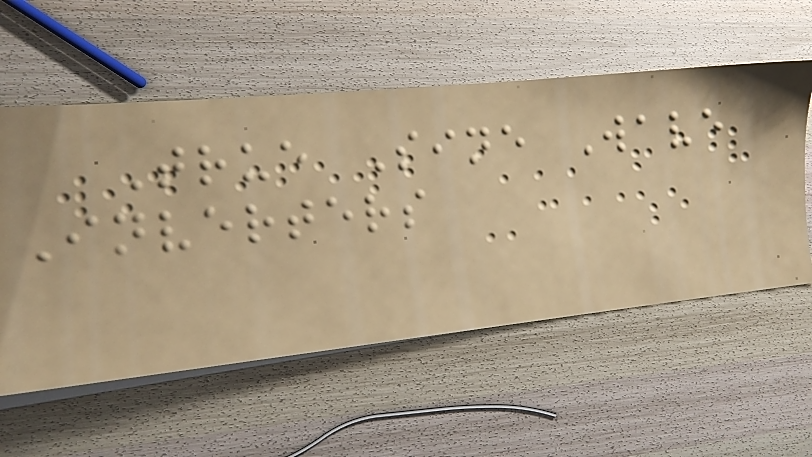True Sine Wave
Inverters
